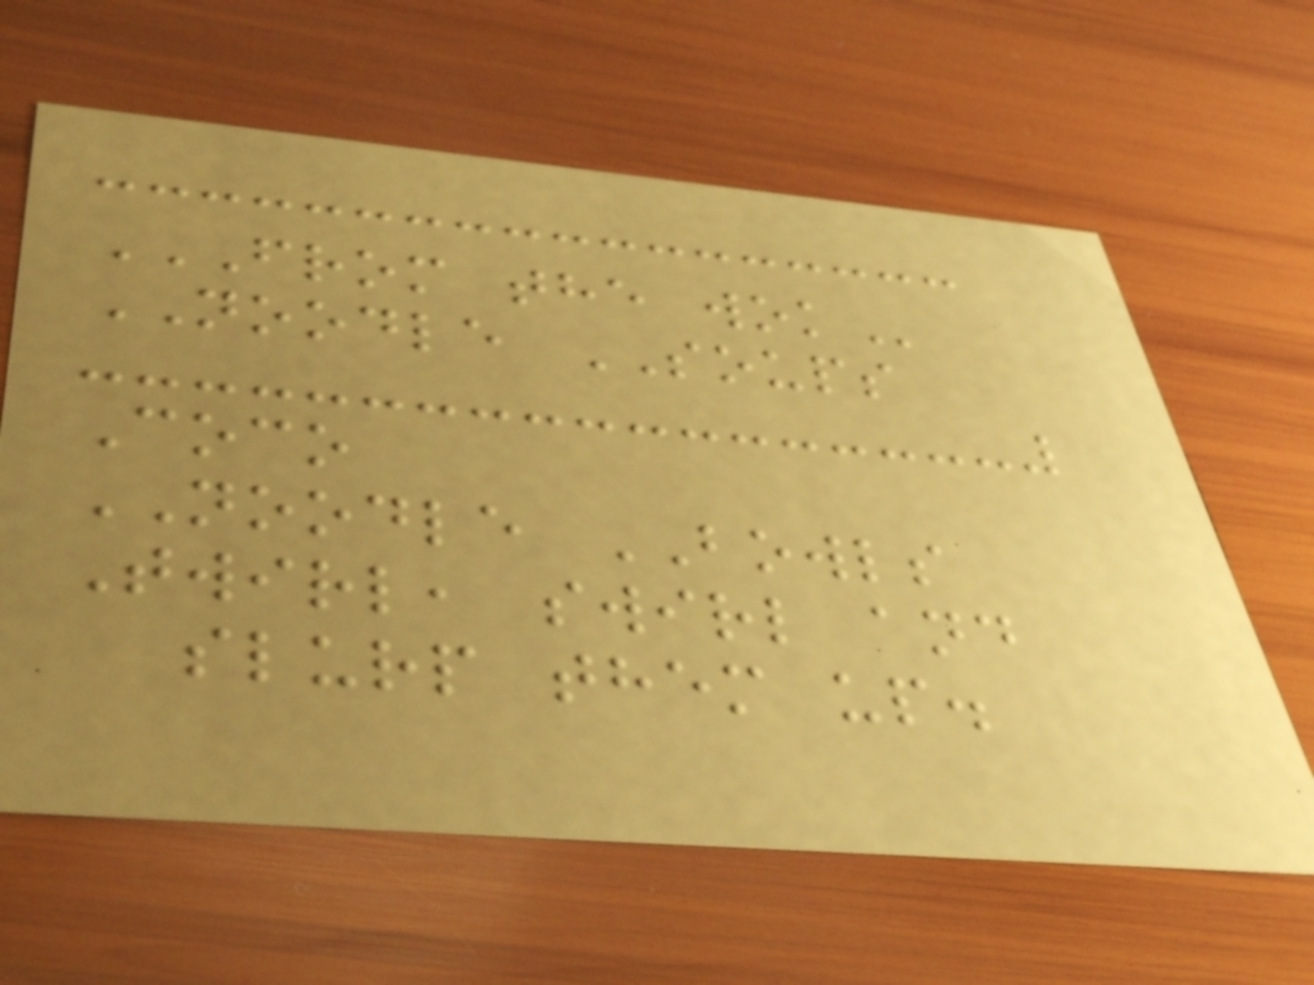FROM THE WOK
NOODLE SOUPS
Coco
NOODLE BOWLS
Twirl, swirl and
slurp them up.
